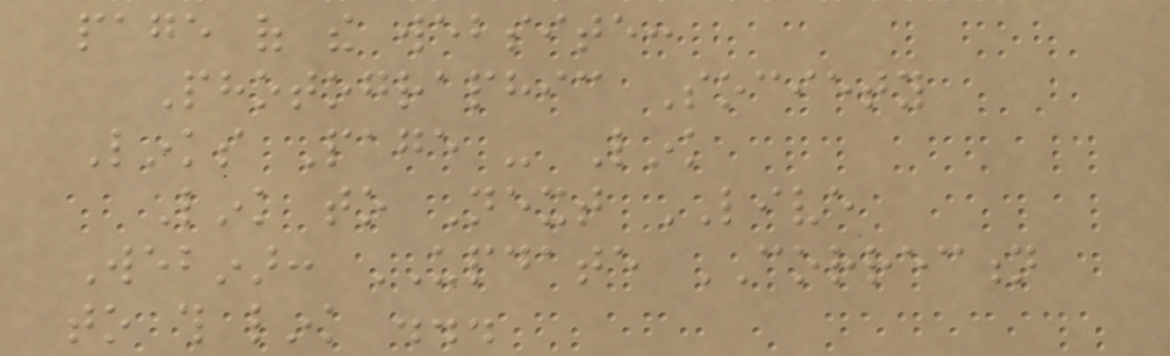page of the website:
Photographic Society
Links Page - Link
Link to Next LIVE
Webinar: UPDATE CORRECTION
to this link ...
